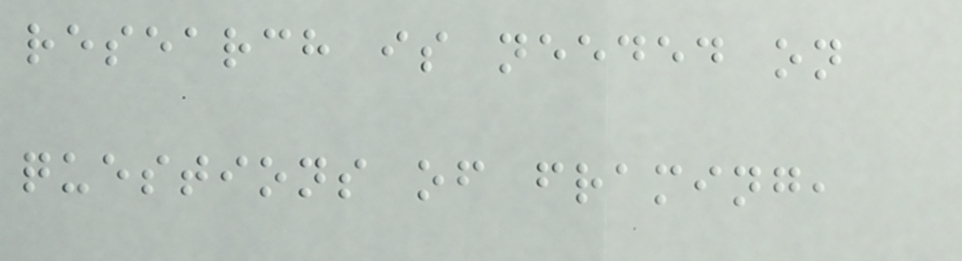research is needed on
questions of framing,
